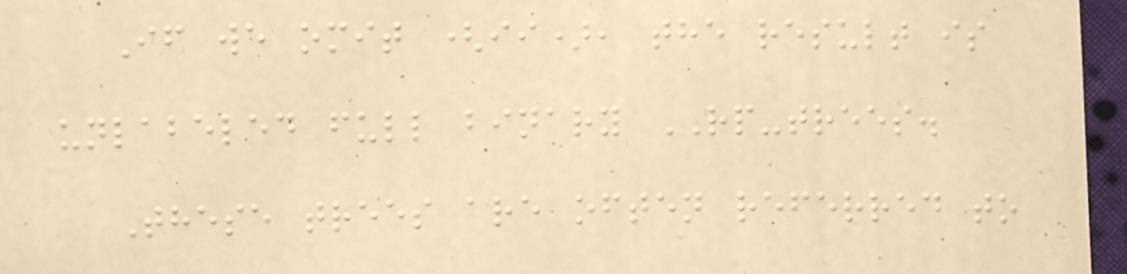If we omit (ii), the result is
unlabeled full binary RP-trees.
These trees are often referred to
